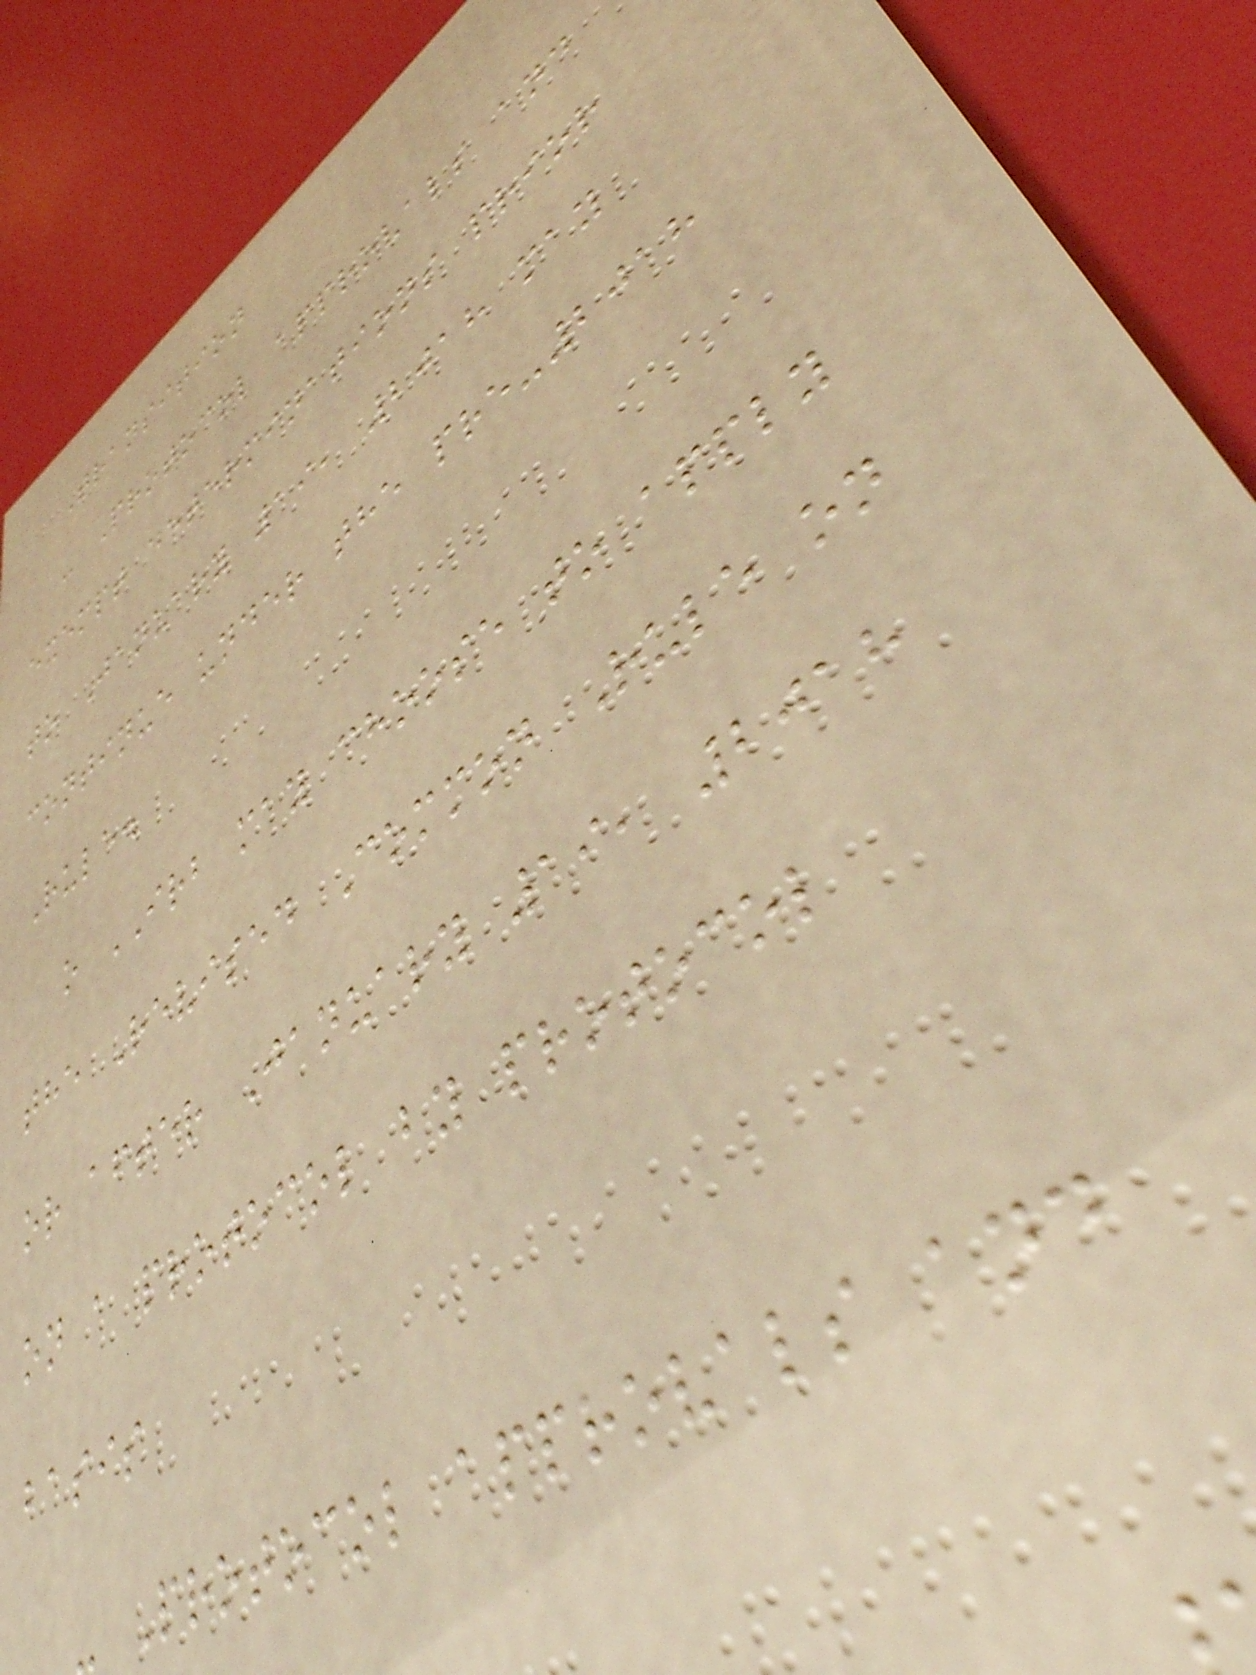Transition
- Protocol approvals and
exempt determinations prior
to January 19, 2018 may
continue under the pre-2018
Rule.
o IRB may choose to apply
the Revised Common Rule on
or after January 19, 2018
on a protocol by protocol
basis
- Protocol approvals and
